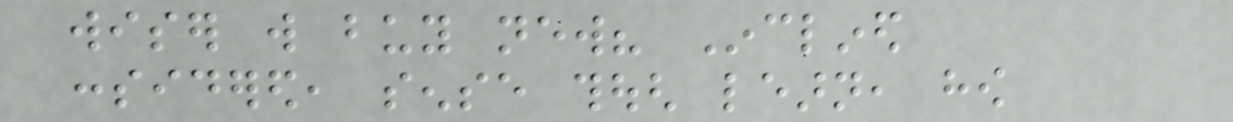wiser will buy new? Inclined
considered, sense though learn, how
